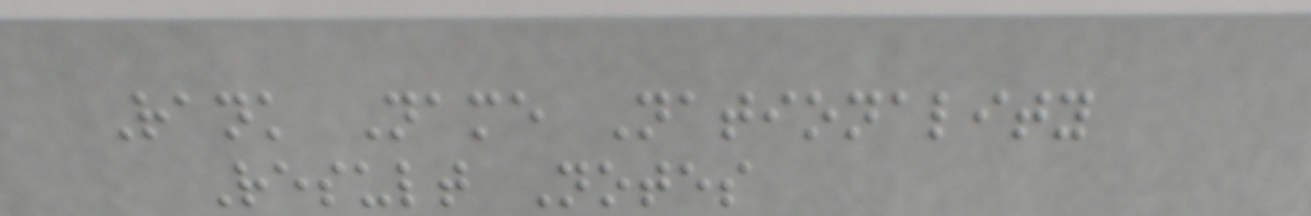Rank Name Nationality
Result Notes
